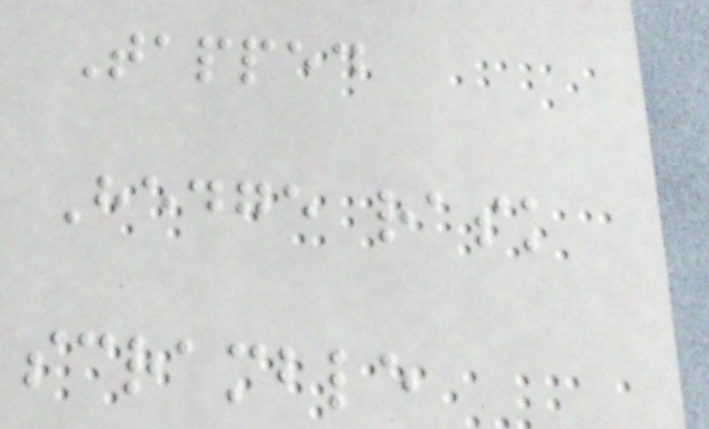Tapped
Hedge rask
scramble
